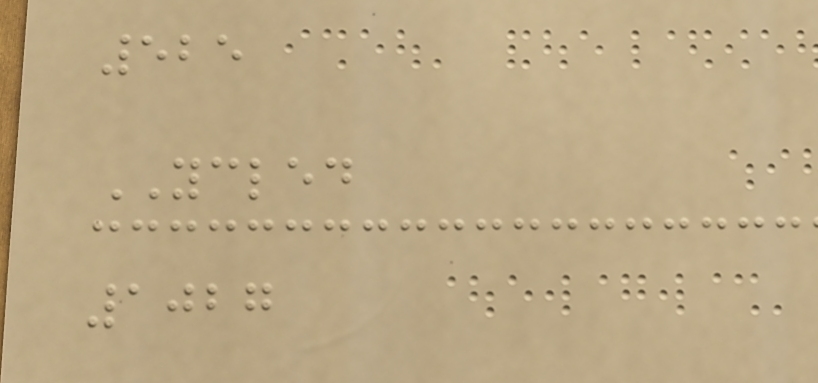525
YCLED
1027
